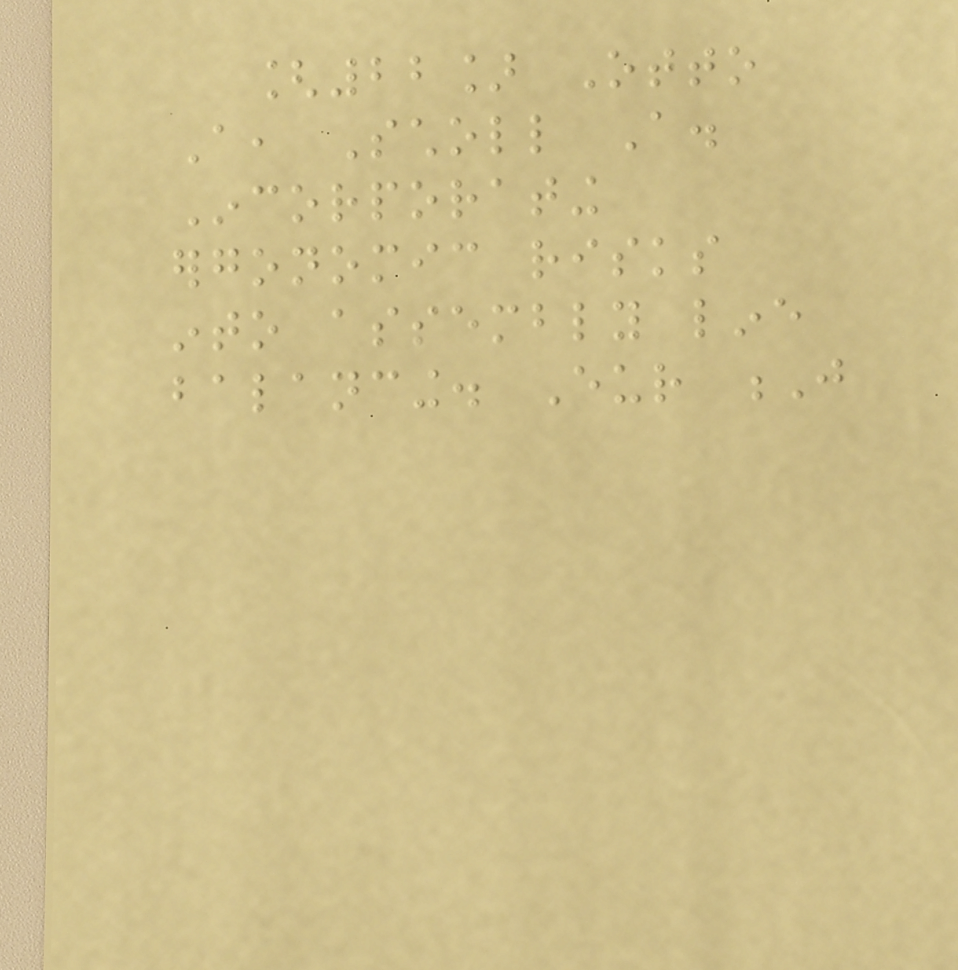[22] Otto
A, Scholl A.
Incorporating
ergonomic risks
into assembly line
balancing. Eur J
